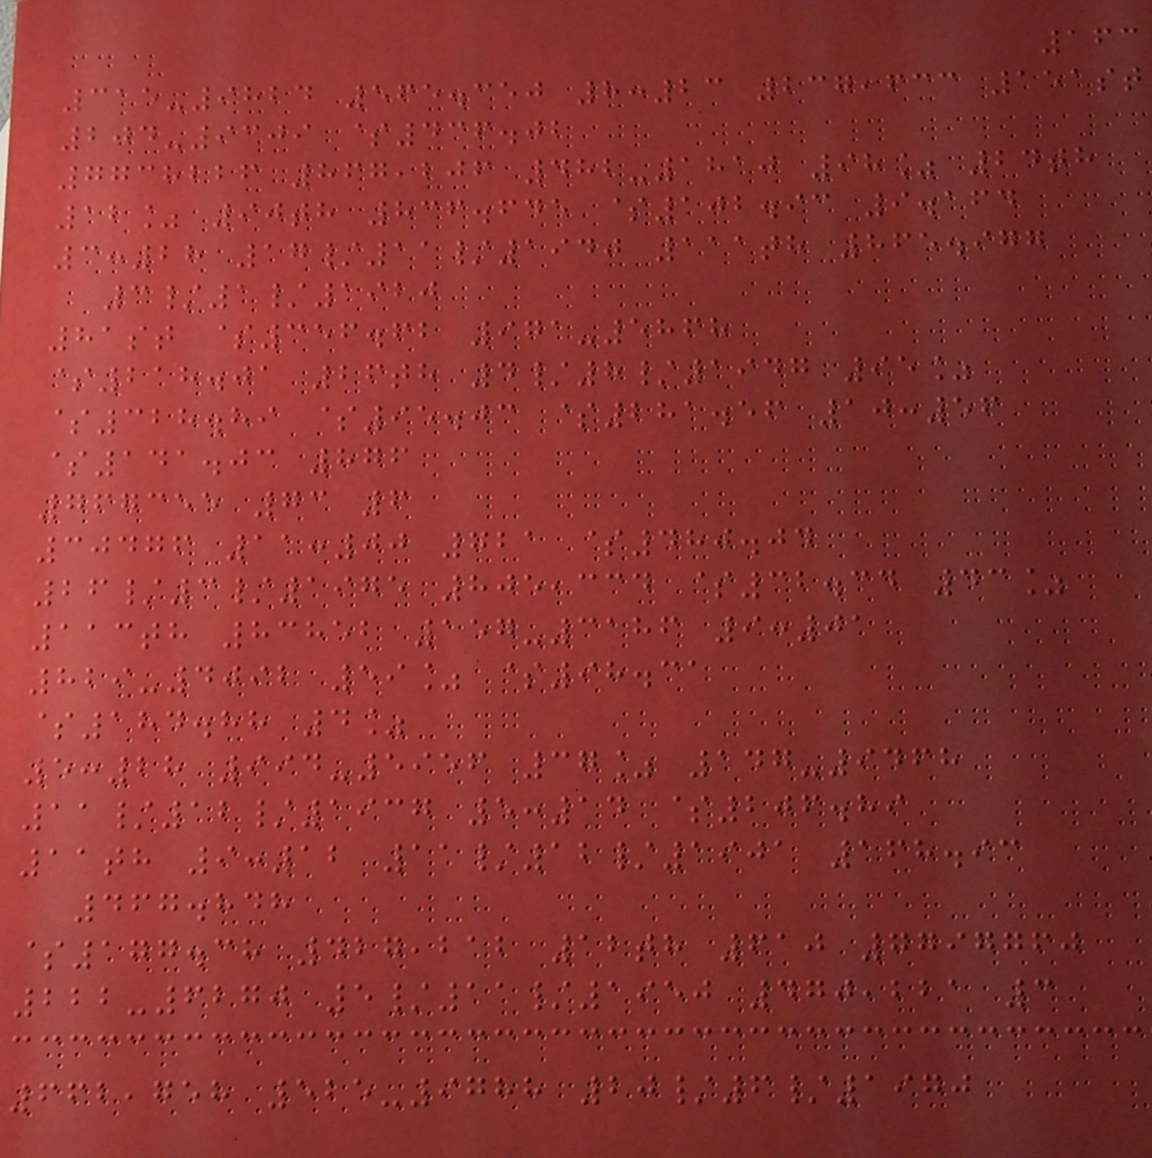163
315-9824 565.350 8:23 237,633 151st
204-9309 $436.02
7738226 867,206 482-1810 98% 24th
12% 90th 836.645 $102.93 9.164
3:28 17/11/1940 111th 865.977
3/1/1920
81st $356.62 971-5868
$218.01 26th 4/8/1947 95%
$328.89 $95.03 $281.56 10:56
$141.03 876
767355 73 6
30476 11:00 721 $480.04
26/3/1975 805,334 $32.34 43%
113th 83852 157-3186 9:01
829-4092 59% $98.31
$184.88 4%
5:28 994-5956 37% 147-9468
11/12/1937 5:14 $206.89
11th 9:12 11/12/1901 168.93
467.848
$177.38 427,212 12th 610 7797760
222-6270 5/11/1950 470,221 3
662,758 525-9788 20/6/1970
